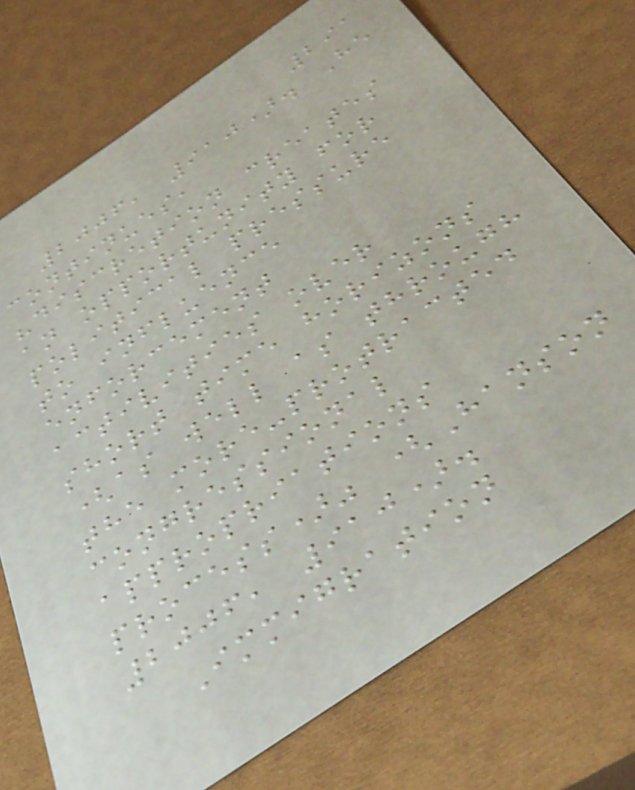291
2006, 910). He
continues,
"discretion creates
an opportunity for
political pressure
to influence
enforcement
activities over
short time horizons
(as well as through
the more-protracted
congressional
appropriations
process)" (Hanson
2006, 910).
Immigration
